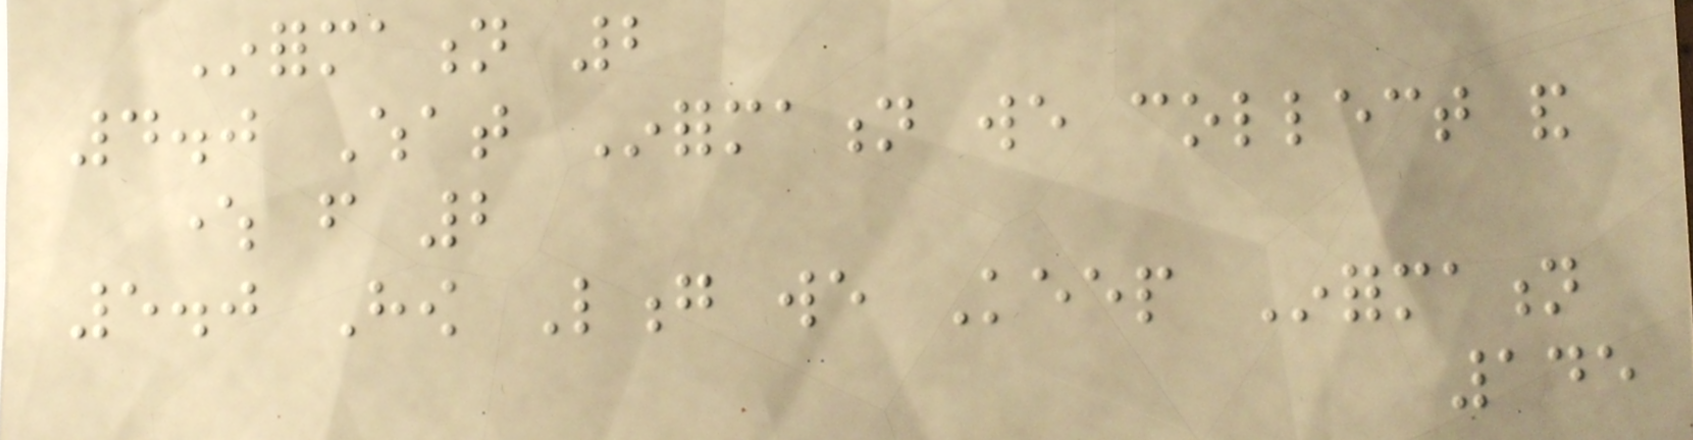Information 2
4.0 What Information we collect and
where from 2
5.0 How Long we Keep Information
145
